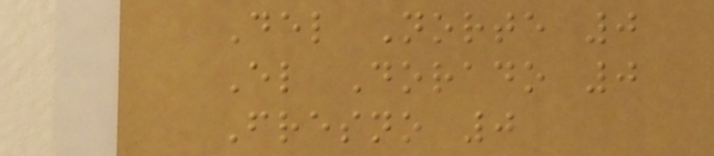Del Norte 0
El Dorado 0
Fresno 0
